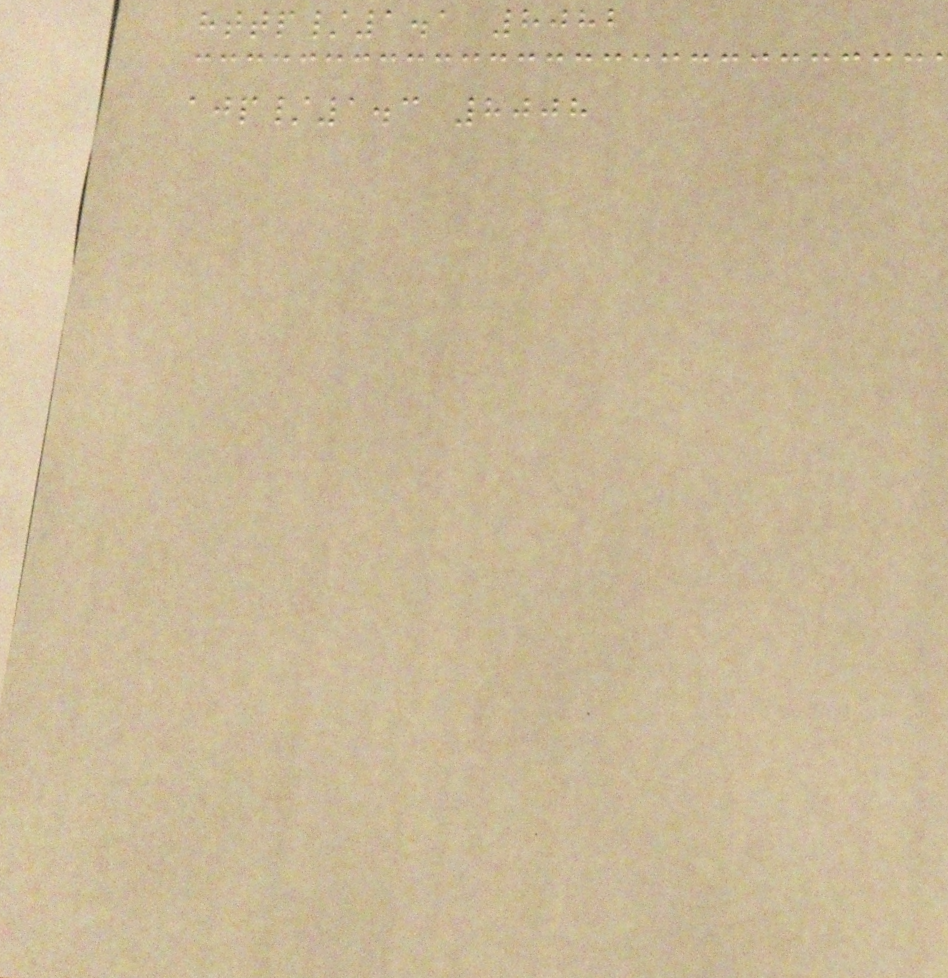http/1.1 8082
ajp/1.3 8008
